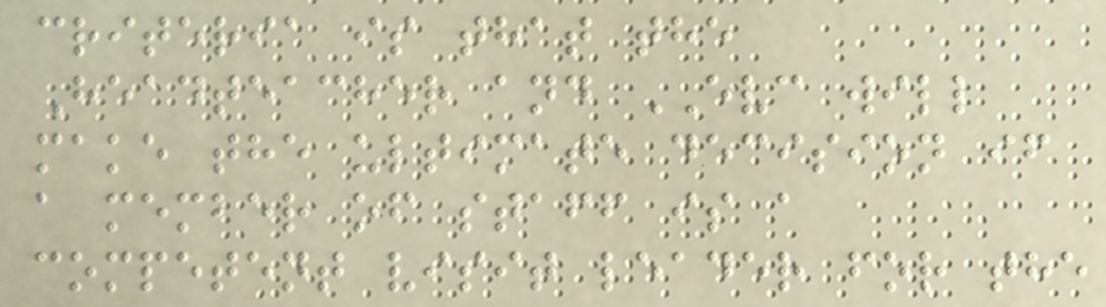criteria is that the
Headteacher and EVC will
make the ultimate decision if
a member of staff is a
competent visit leader for the
